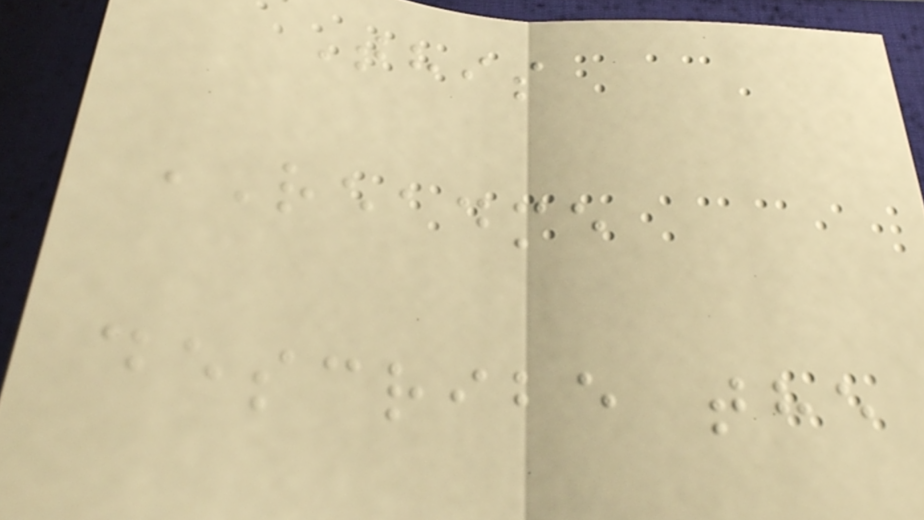This
README
describe the
